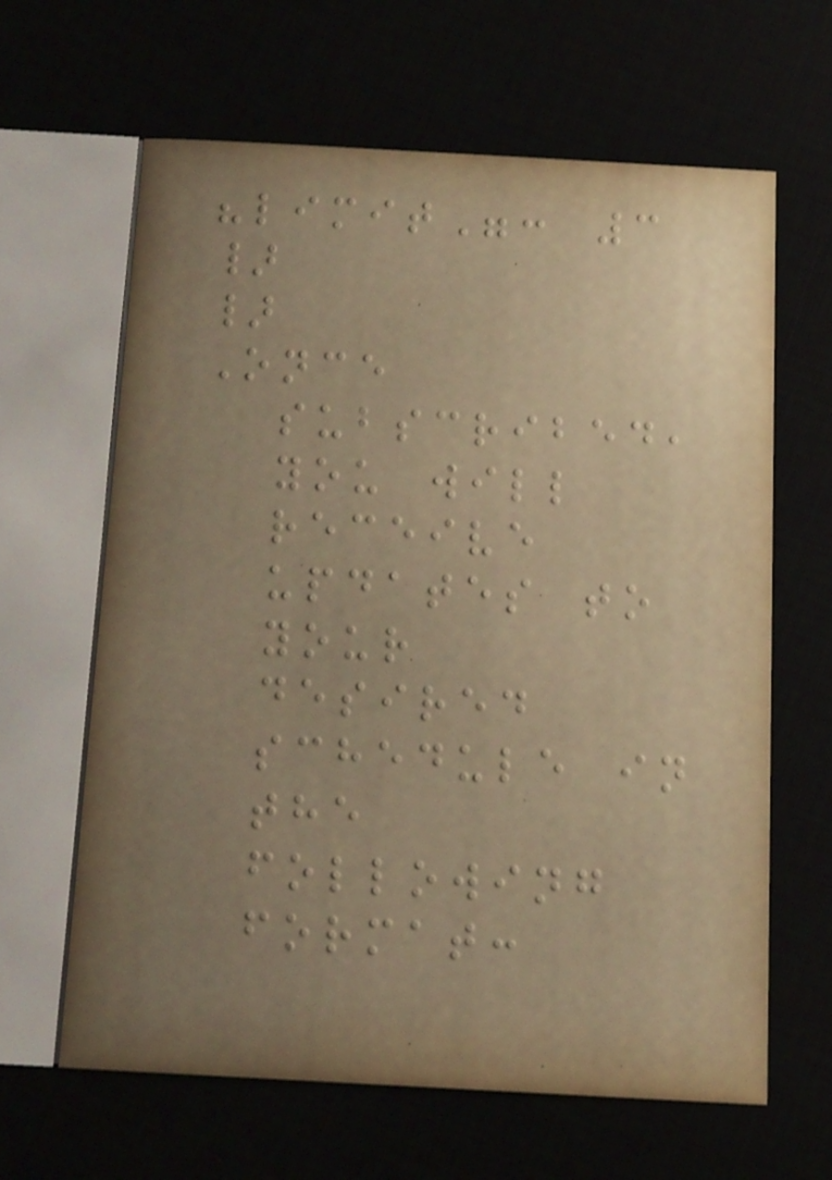"limit": 3
}
}
Once
subscribed,
you will
receive
updates to
your
desired
schedule in
the
following
format:
